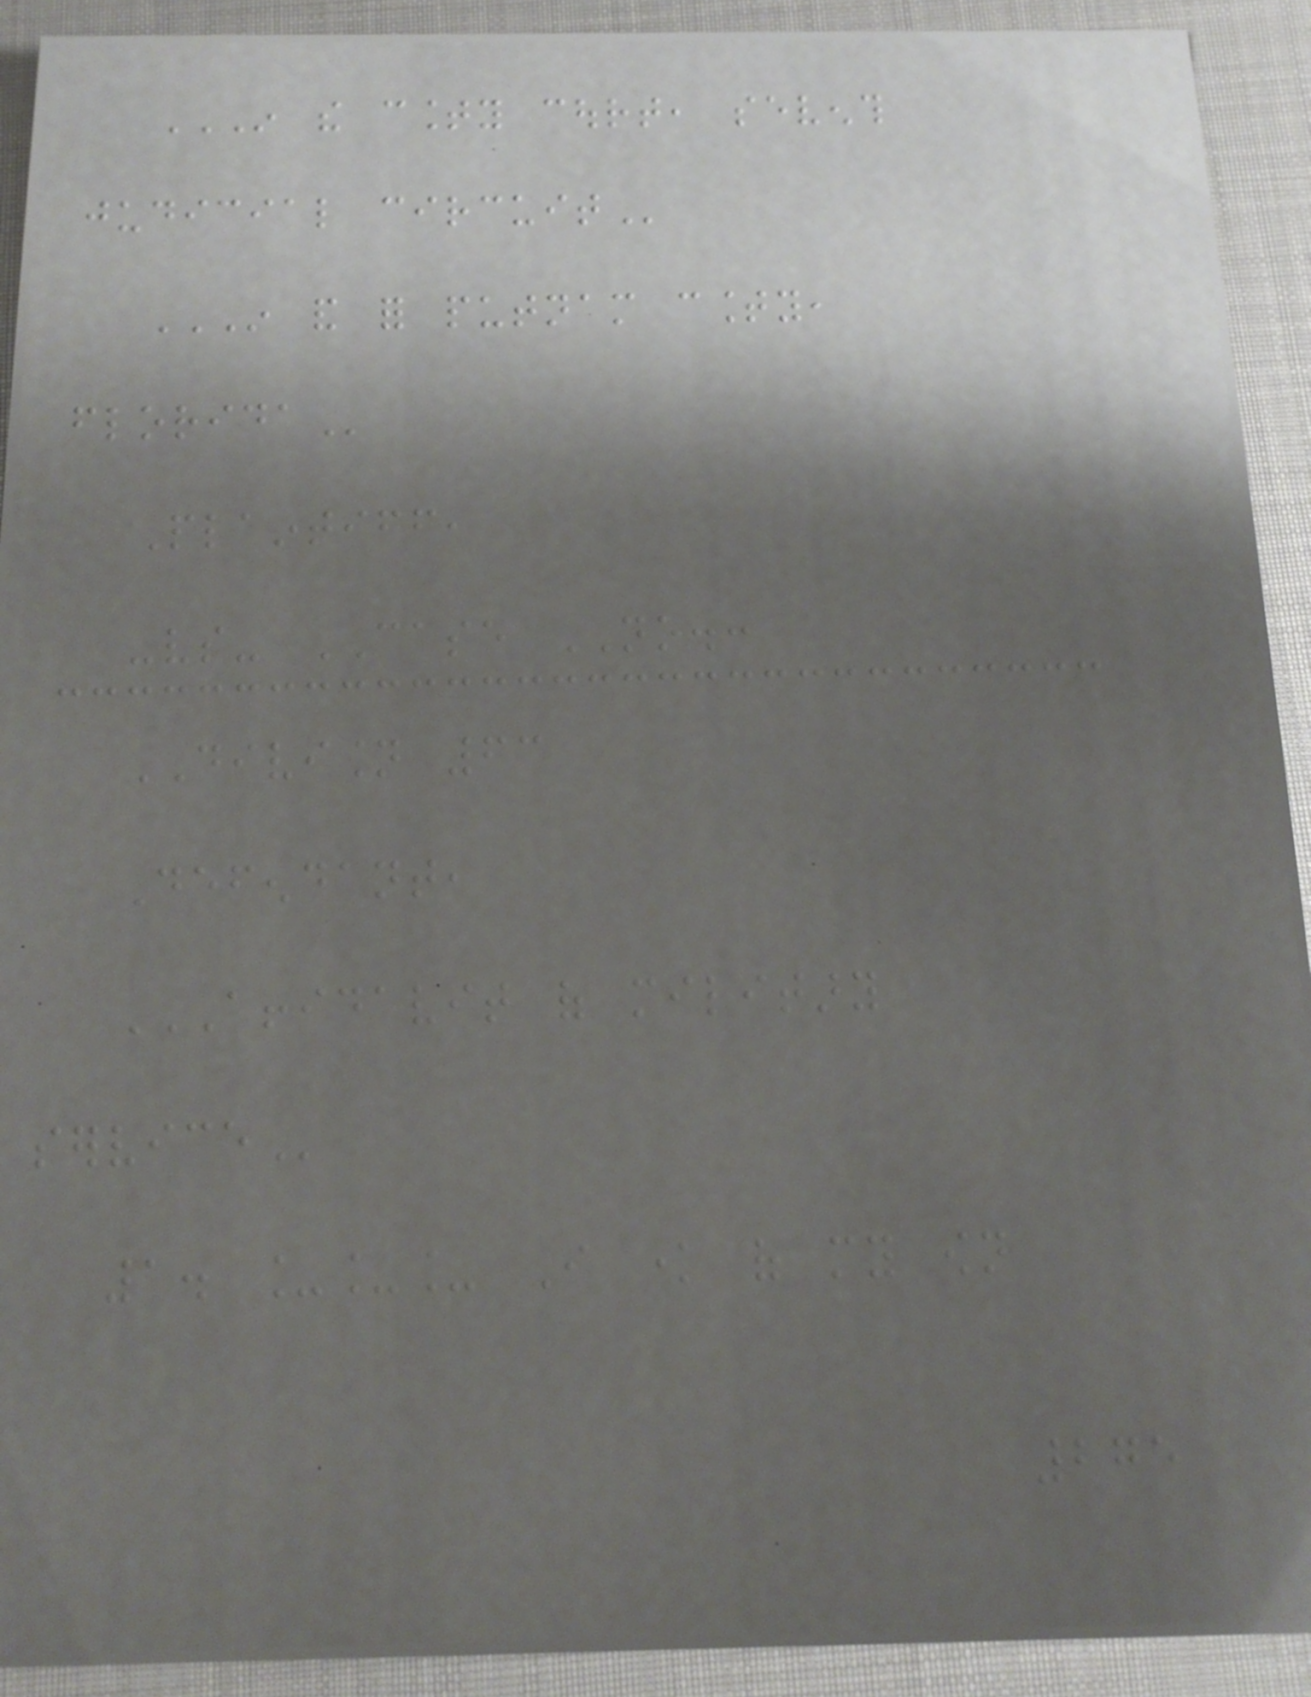IN THE COUNTY COURT, SEVENTH
JUDICIAL CIRCUIT
IN AND FOR PUTNAM COUNTY,
FLORIDA
Plaintiff,
-vs- CASE NO.:
DIVISION 63
Defendant,
AFFIDAVIT OF MILITARY
SERVICE
1. ___ I know of my own
275
